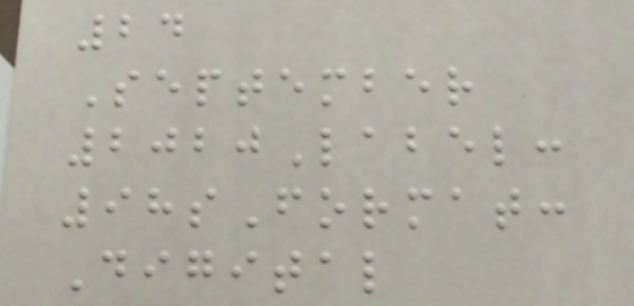24
September
2020Label:
98sFormat:
Digital
